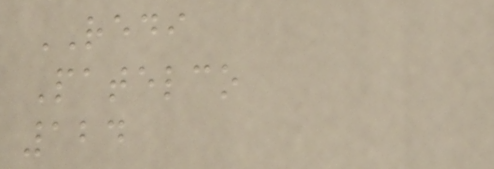REDI
Patelco
124
